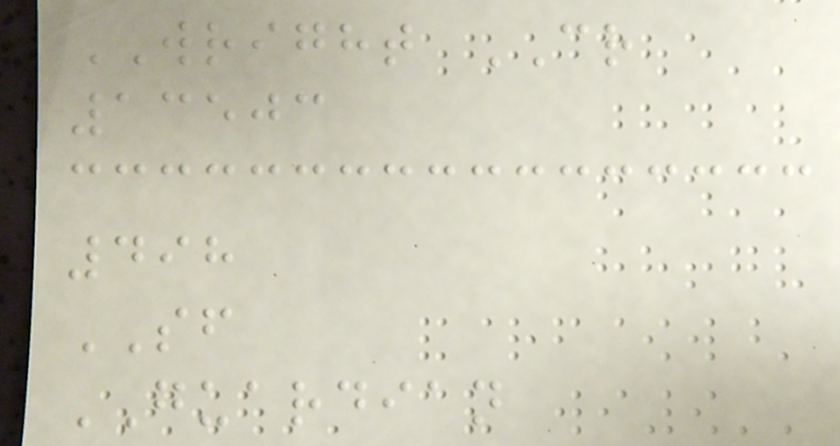WRIGHT CR
13503
498
SF
GUARDIAN
